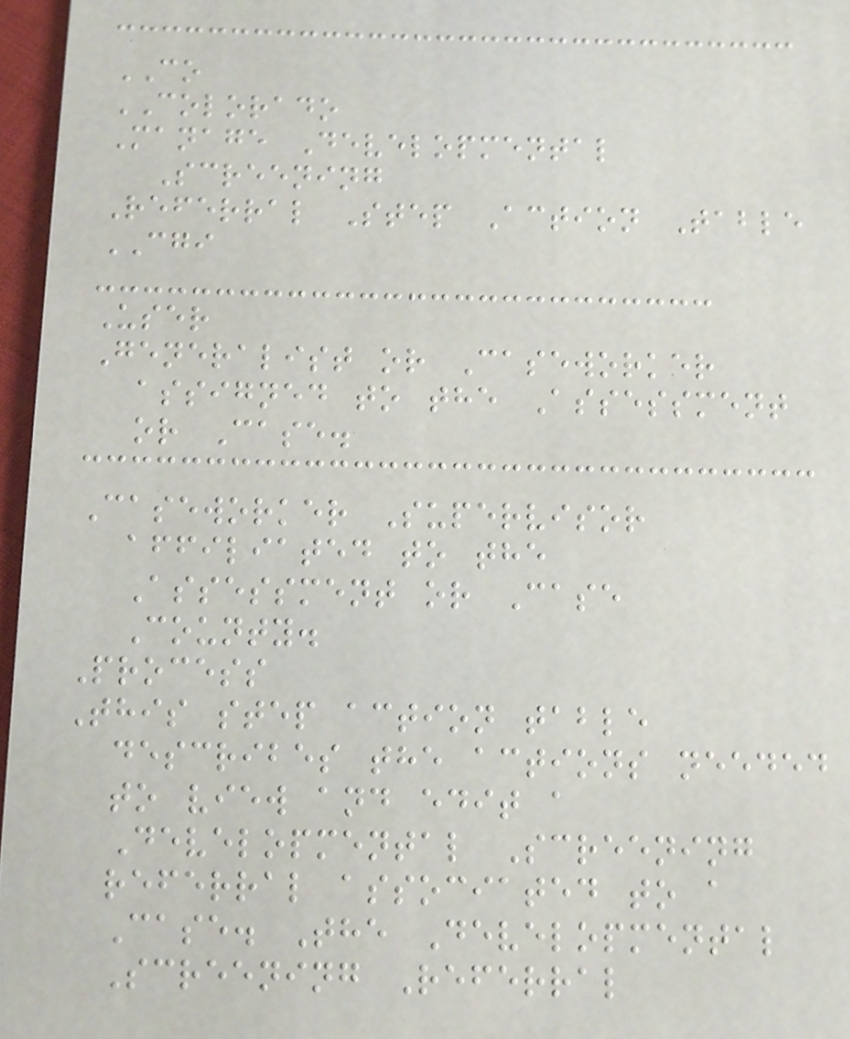CO
COLORADO
Manage Developmental
Screening
Referral Step Action Table
CGI
User
Generalist or Caseworker
assigned to the Assessment
or Case.
Caseworker Supervisor
affiliated to the
Assessment or Case
County.
Process
This step action table
describes the actions needed
to view and edit a
Developmental Screening
referral associated to a
Case. The Developmental
Screening Referral
